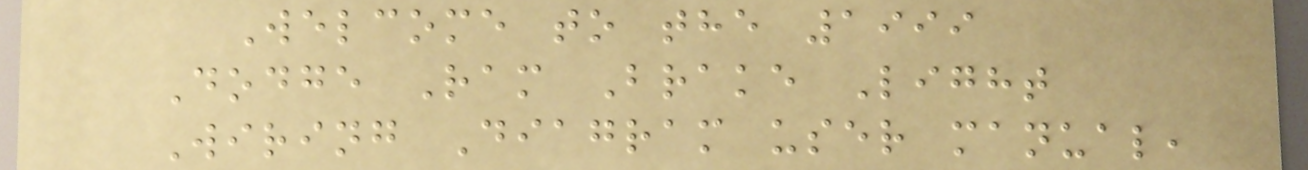Welcome to the 1999
Dodge Ram Brake Light
Wiring Diagram user manual,
